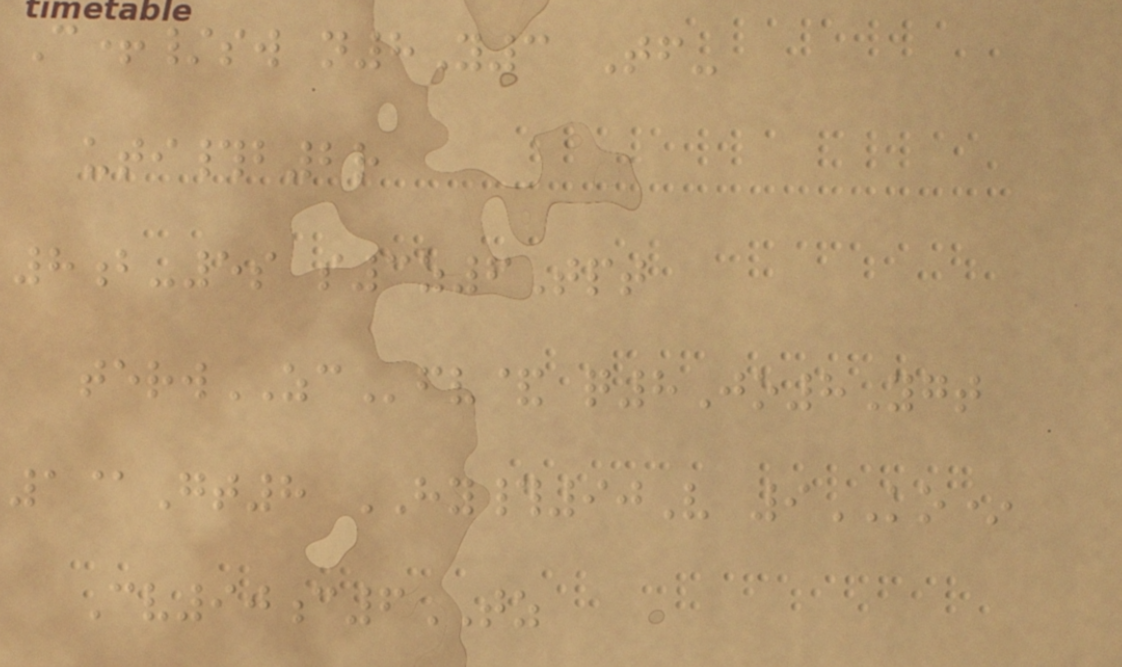C+/sw n8Y3 Tf-
uti#b2r
8b-5s s3z6Tpt
terwZCfv& q8Jo8Ygt
1@Gt8 HY#90V 9KO*
Cv90c6TZ
